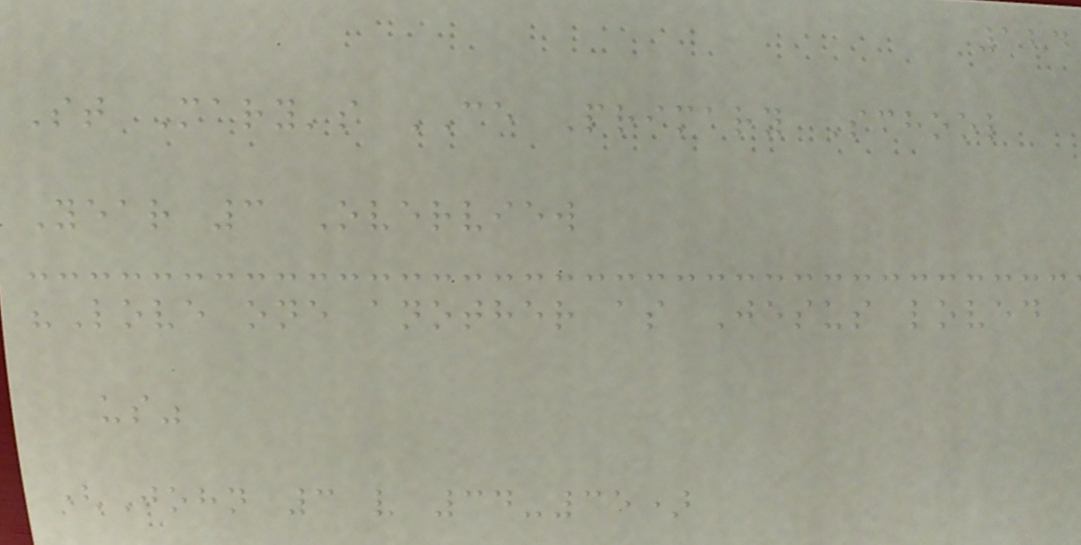124
St Mary's CE Primary School
Year 3 Overview
"Love one another as Jesus loved
us"
(John 3 v 34-35)
